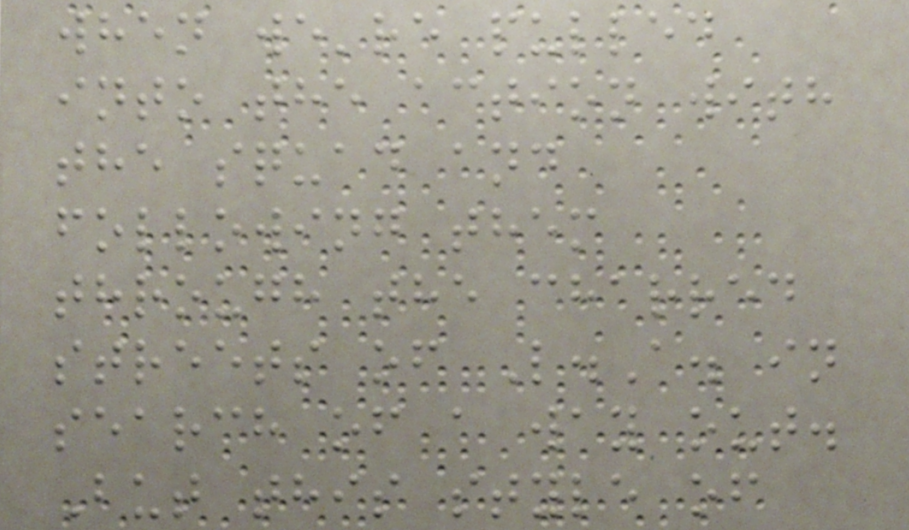when we're pulled
into the action with
the squad and
following them
through the charred
streets of L.A. in
search of a way out.
But this style of
